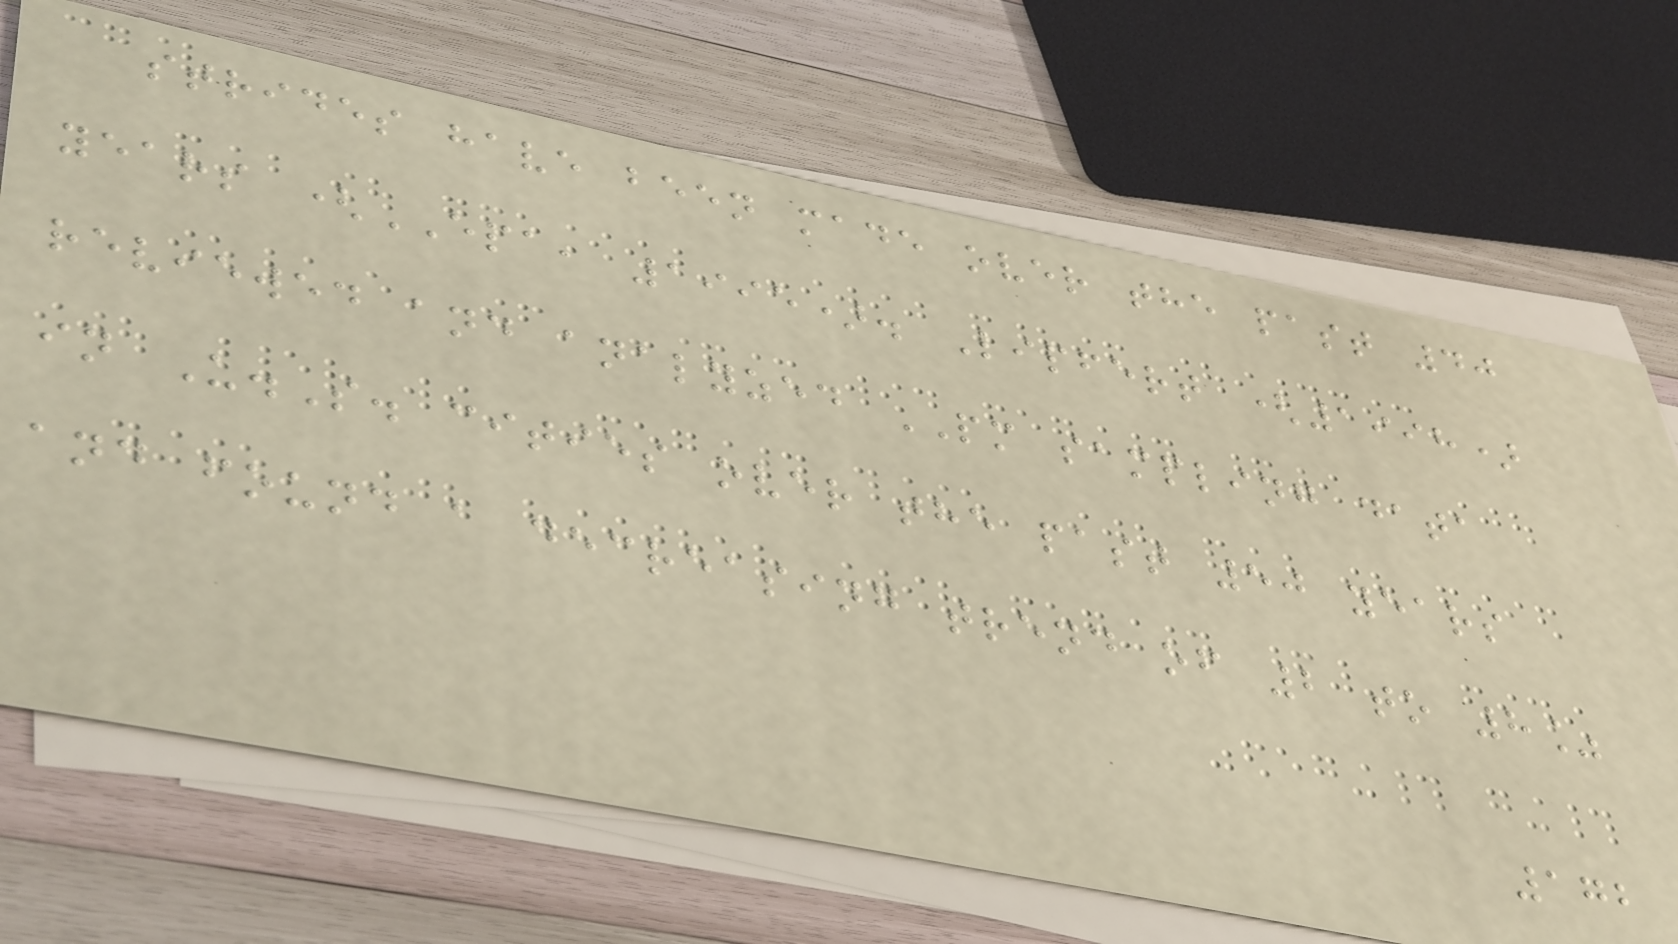strides have been made over the past 40
years (EPA, 1995). Lipfert (1998)
reviewed and analyzed PM sampling data
in U.S. cities over the past 50 years
and found a decreasing trend of 2 to 8%
172
